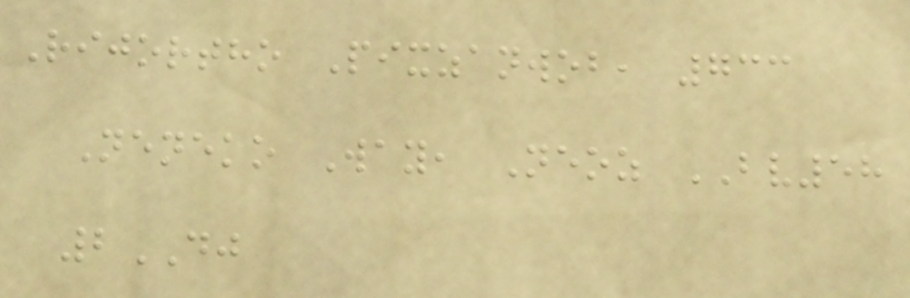Rijortho Pixzanwob, 733
Neneko Way, Neoz BV58
2DJ
